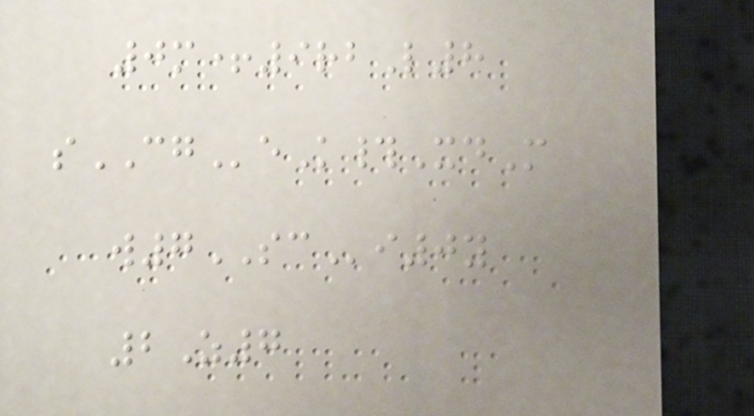0m+9rbL8
sCGeK#XdM
w7SCi0y
2Z7
